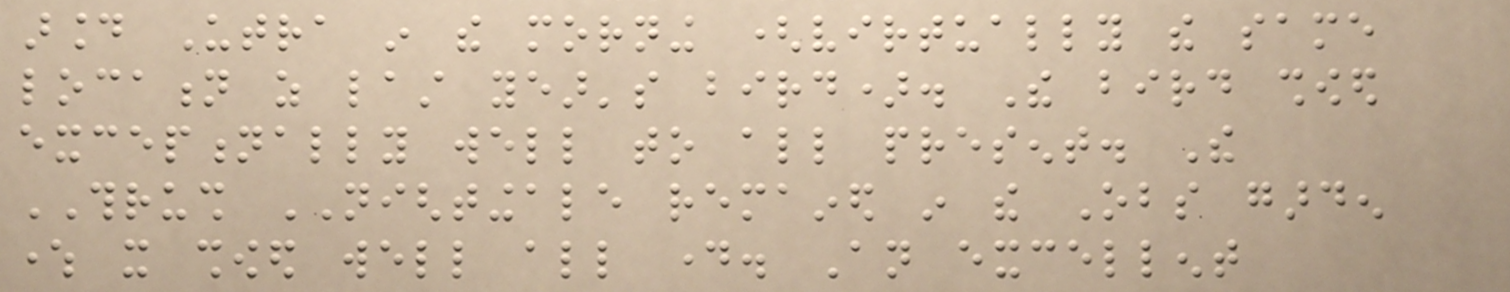around Utra in the morning (virtually the same
location as last year's bird). The bird showed
exceptionally well to all present. The
THRUSH NIGHTINGALE remained in the Obs garden
where it showed well all day. An excellent
